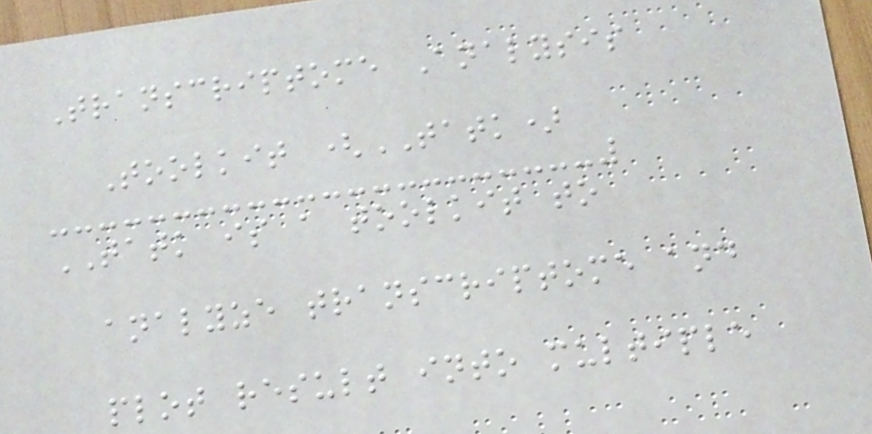Transcriptome Analysis
Toolkit (TATK)
TATK is a toolkit to
analyze transcriptome and
plot result into multiple
